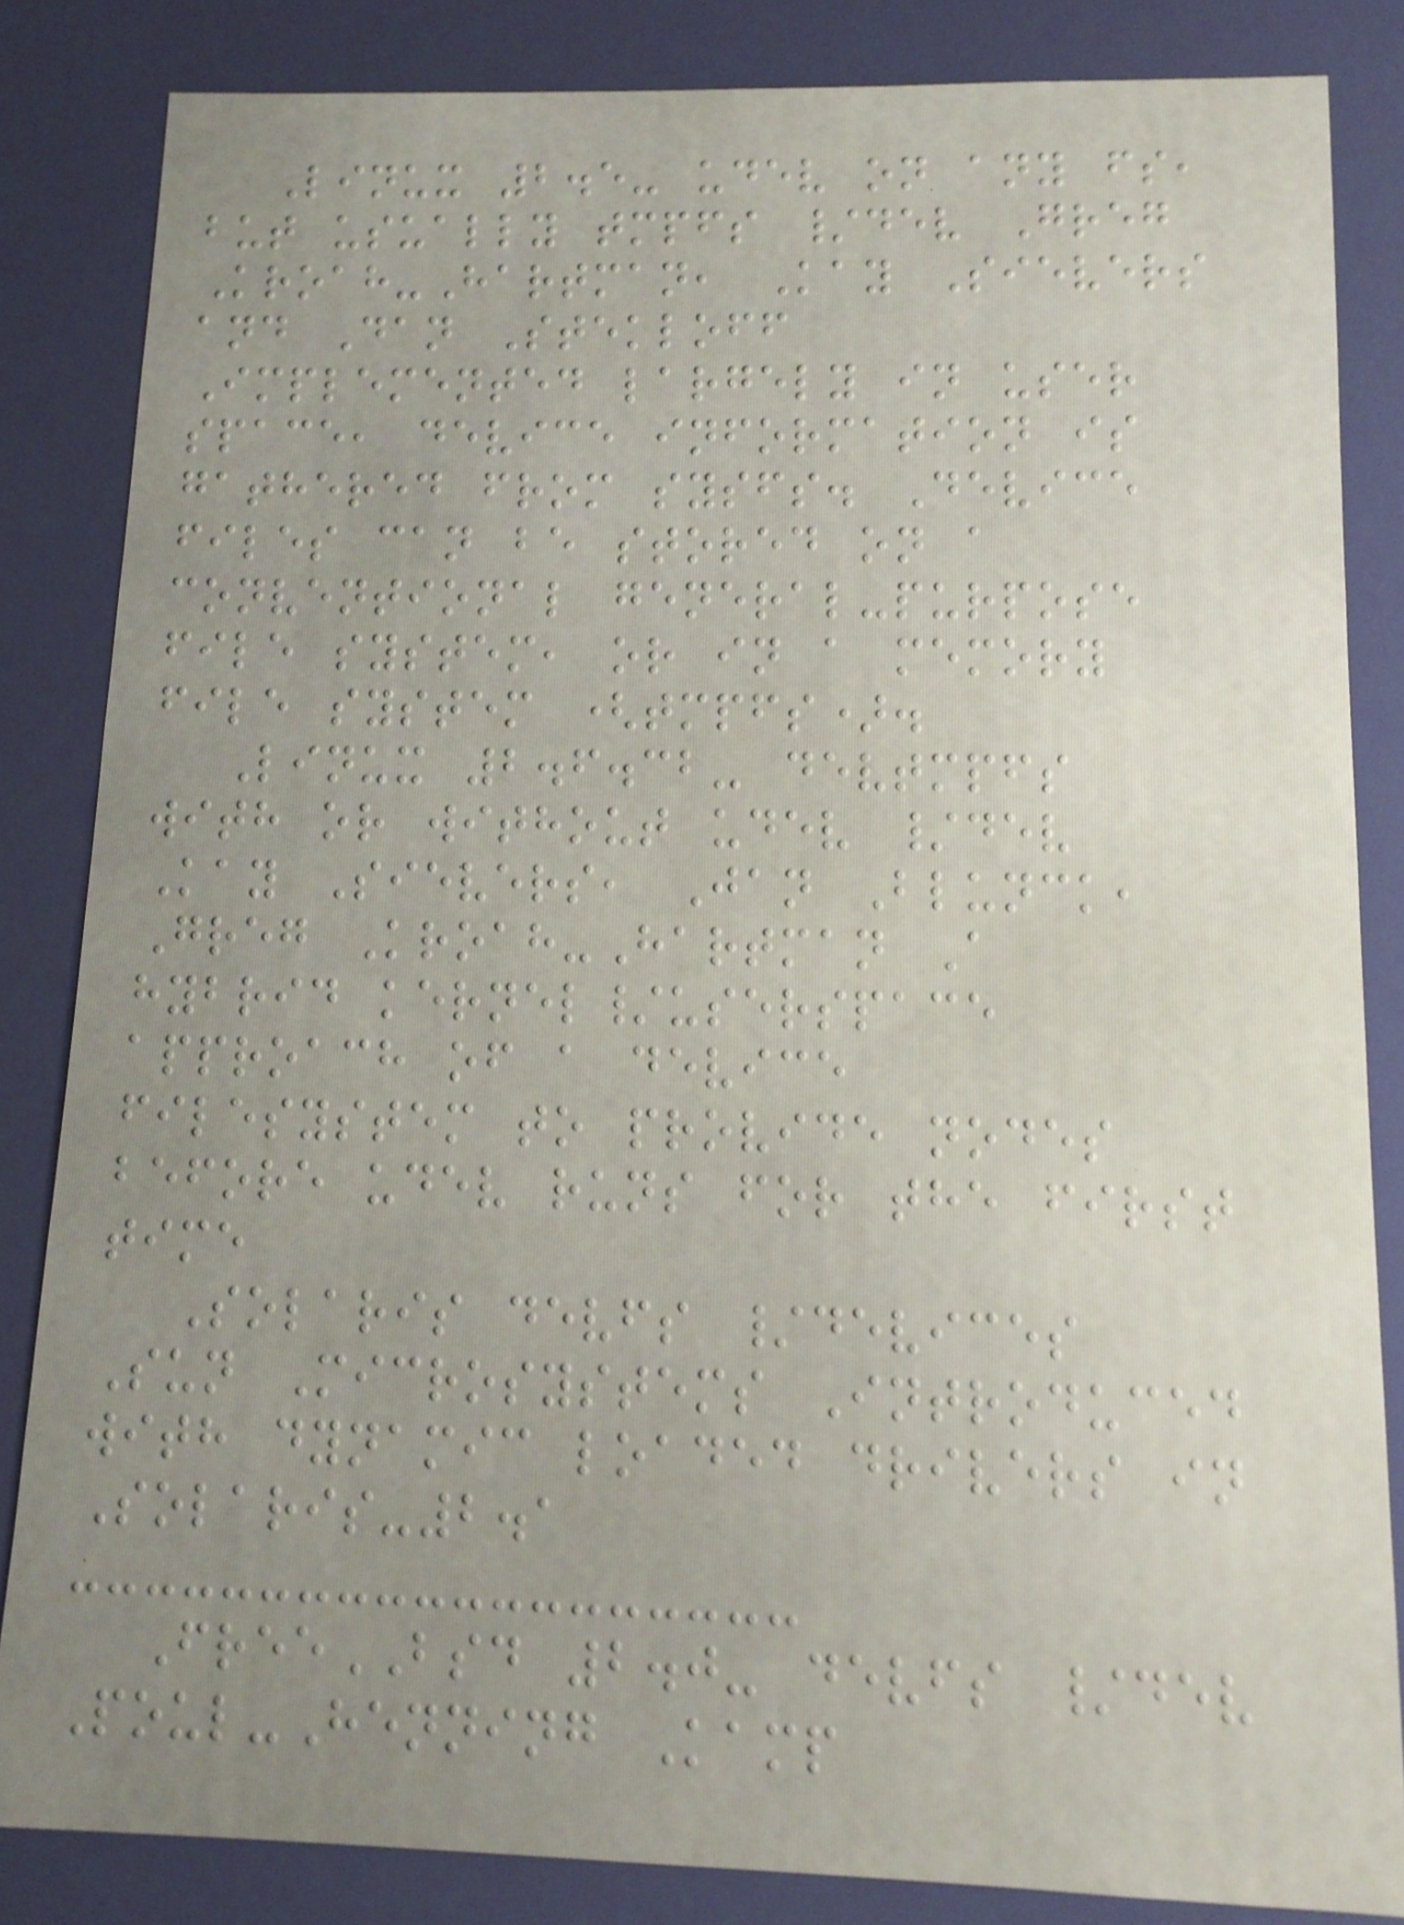Linux 2.5- udev on any fs,
but usually tmpfs /dev Greg
Kroah-Hartman, Kay Sievers
and Dan Stekloff
Implemented largely in user
space, device information is
gathered from sysfs. Device
files can be stored on a
conventional general-purpose
file system, or in a memory
file system (tmpfs).
Linux 2.6.32- devtmpfs
with or without udev /dev
Kay Sievers, Jan Blunck,
Greg Kroah-Hartman A
hybrid kernel/userspace
approach of a device
filesystem to provide nodes
before udev runs for the first
time
Solaris devfs /devices
Sun Microsystems Introduced
with dynamic loaded drivers in
Solaris-2.1
FreeBSD 2.0- devfs /dev
Poul-Henning Kamp
